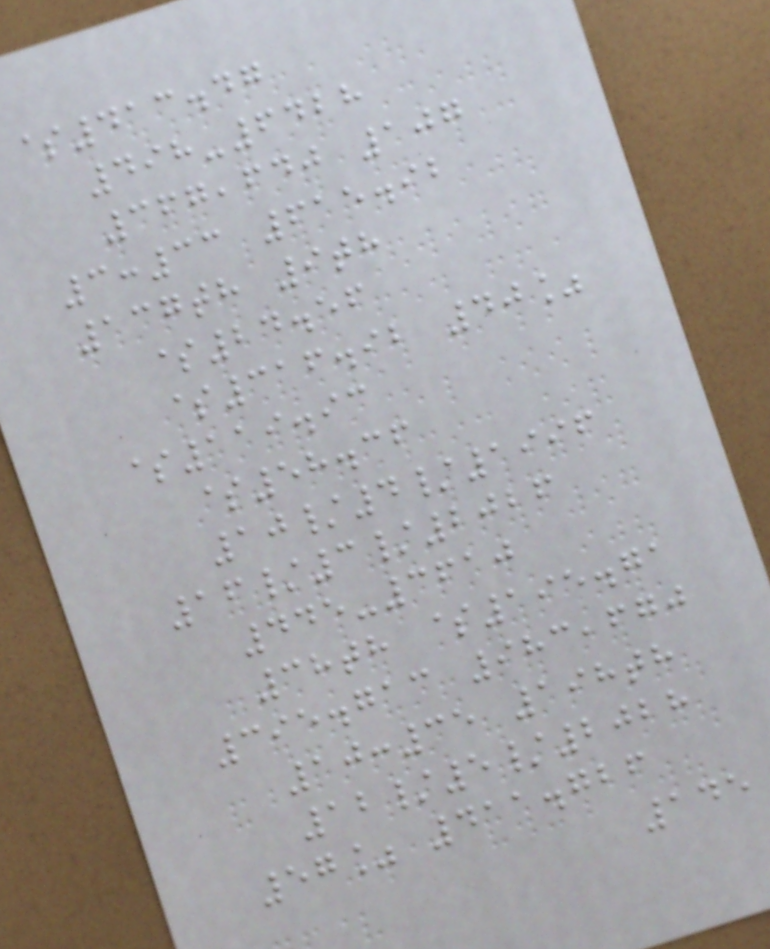$413.47
498-6428
367,640 107
3:33 615.92
137th 9th
$24.56
$316.92 40%
$119.93
$58.36
10/4/1996
16/3/2026
445-3610
38th $195.71
395.713 983,670
10:35 198th
12/5/2028
57% 411.726
145
